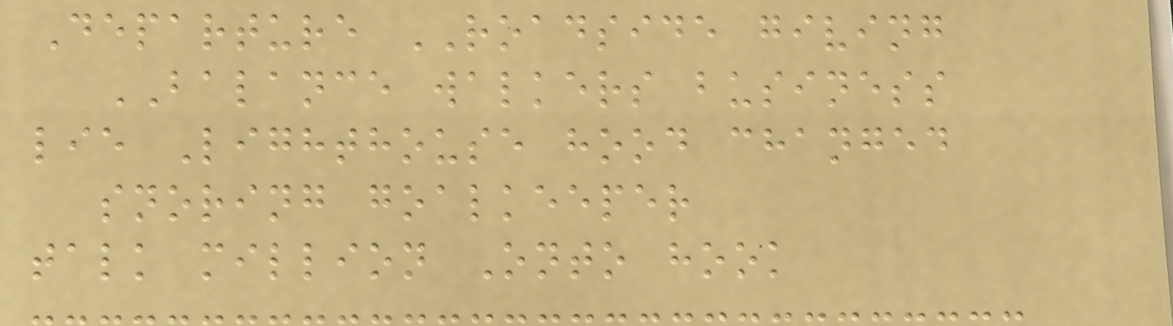Departure ROADSIDE giving
BALANCE walkers business
lie Lighthouse hood changed
snoring goalkeeper
talk million Onto hook
